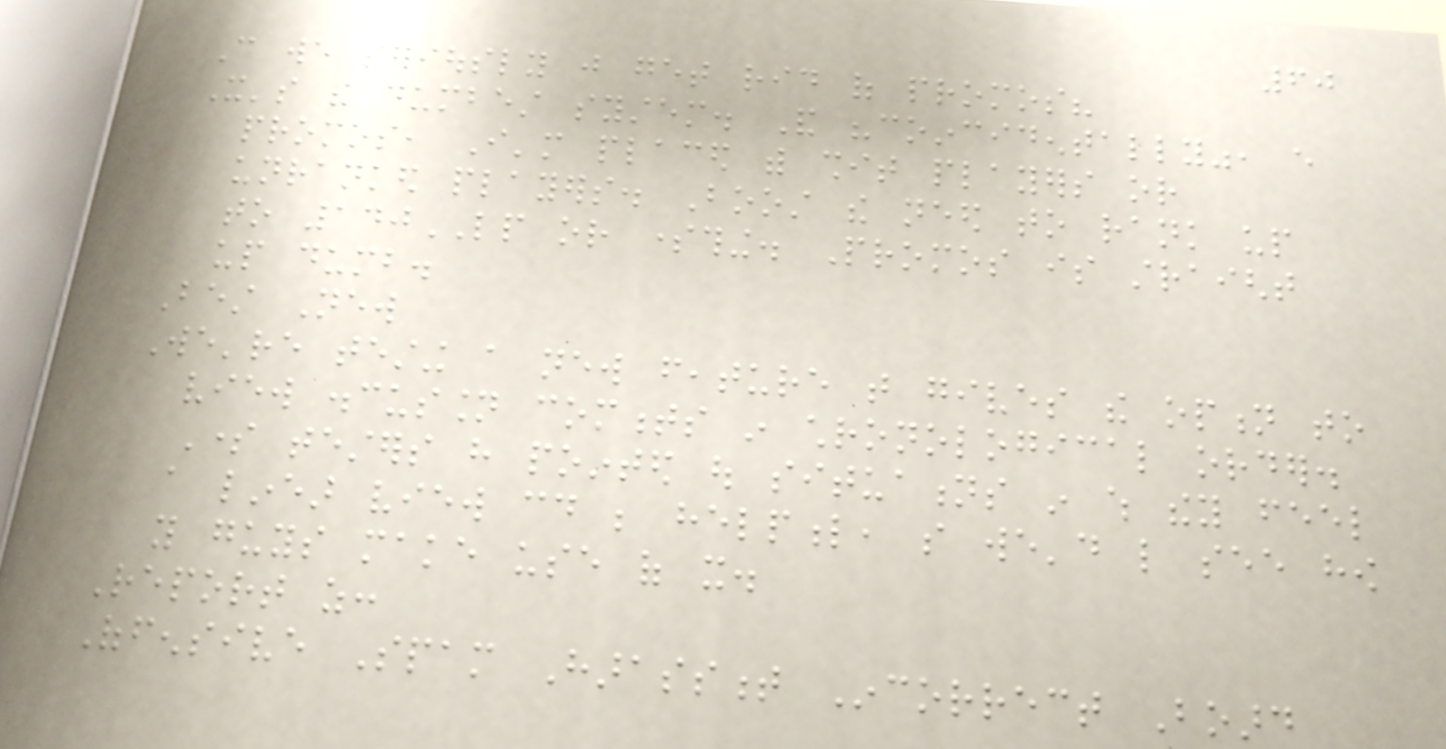60
Can we seriously just get rid of promos?
It's the dumbest system. And "coincidentally", every
promos, I'm placed with shit players or
unranked players. Boost the need to rank up
to 140LP or something. Promos is straight
up dumb.
Best New
We're testing a new feature that gives the option to
view discussion comments in chronological order.
Some testers have pointed out situations in which they feel
a linear view could be helpful, so we'd like see how
you guys make use of it.
Report as:
Offensive Spam Harassment Incorrect Board
